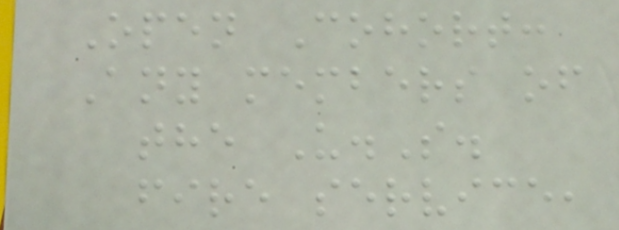Open Cohort:
Any members of
the U.S.
fire service,
